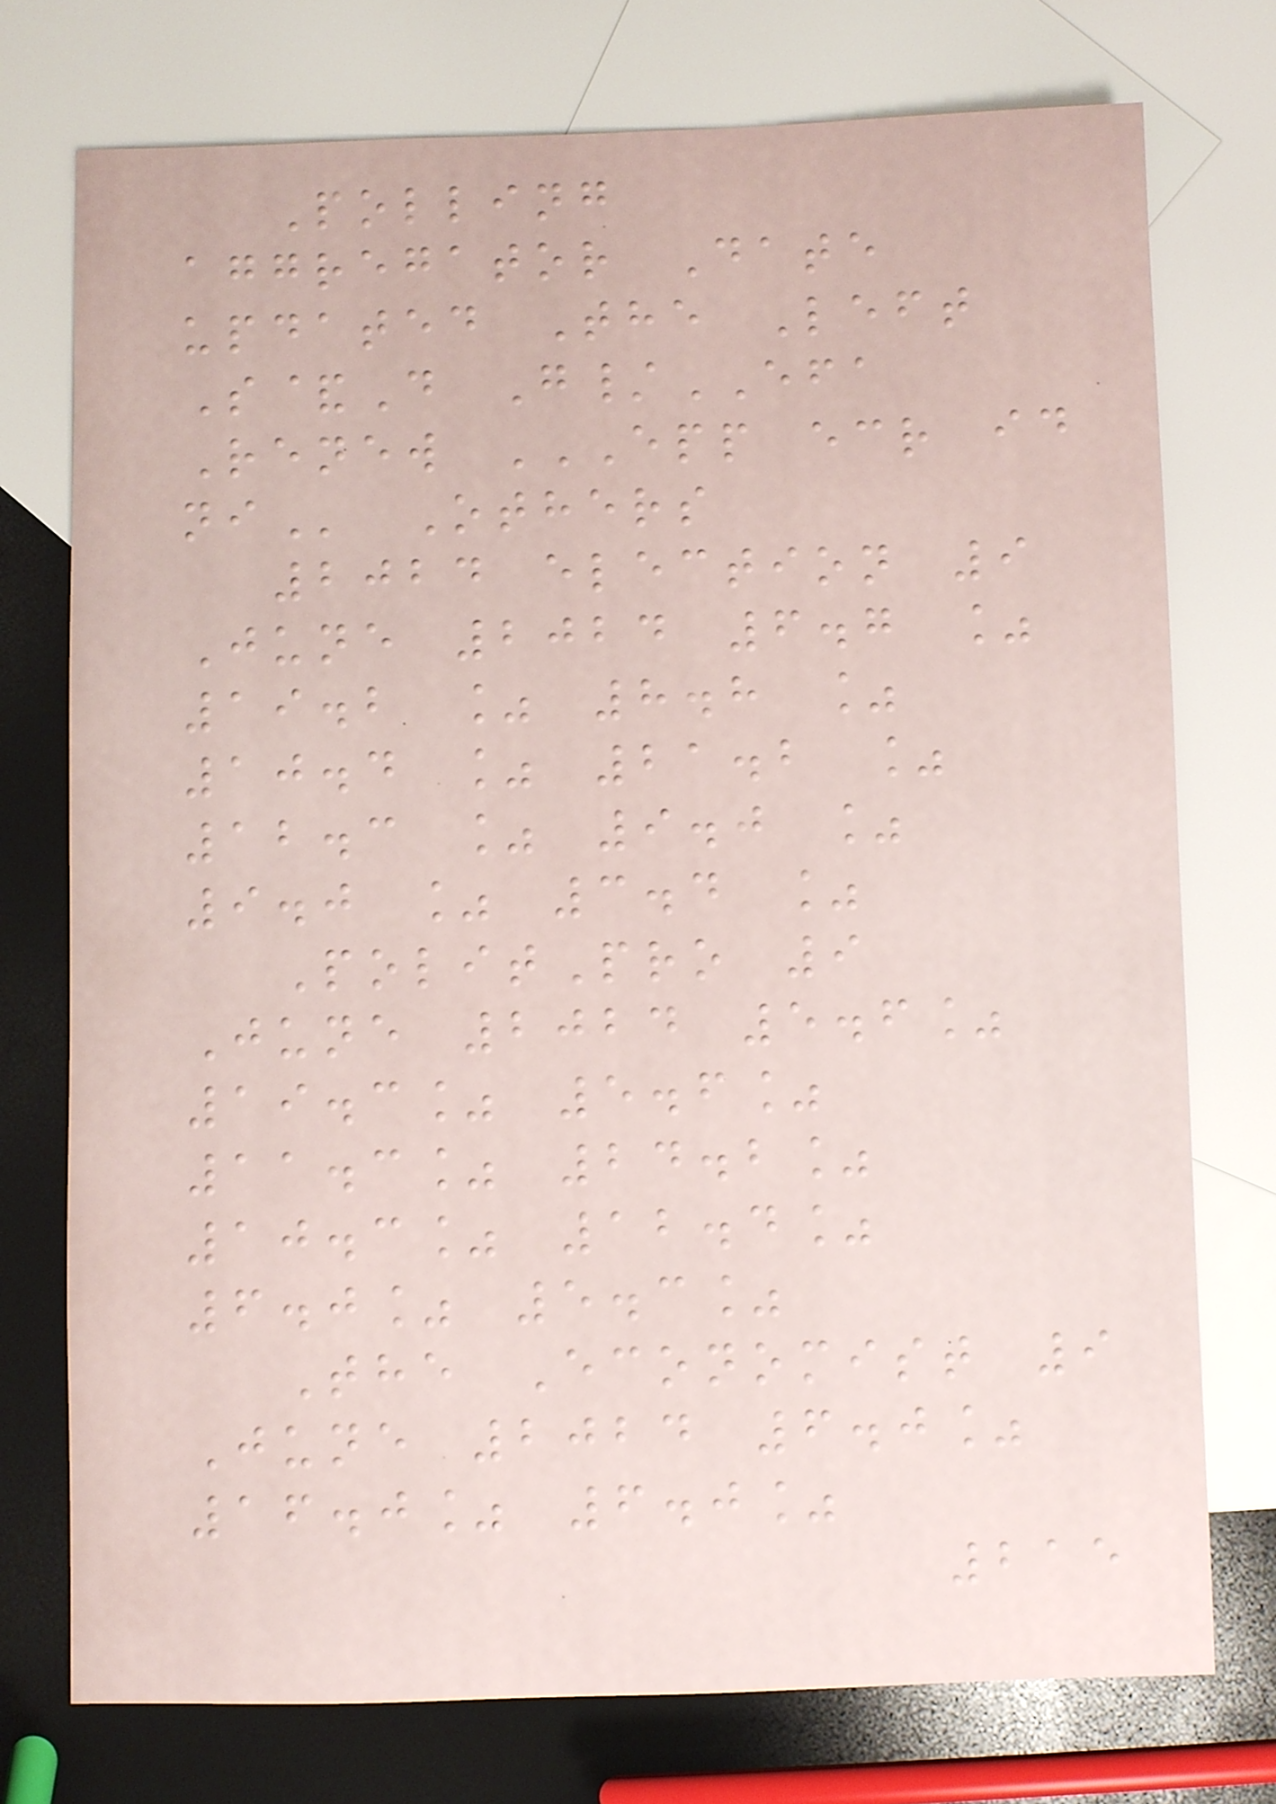Polling
aggregator Date
updated The Left
S&D G/EFA
Renew EPP ECR ID
NI Others
2024 election 9
June 2024 6.7 %
19.2 % 8.8 %
10.4 % 21.2 %
12.3 % 9.0 %
9.0 % 3.4 %
PolitPro 9
June 2024 5.6%
19.3% 5.6%
11.3% 24.2%
10.3% 12.4%
6.0% 5.3%
The Economist 9
June 2024 6.0%
16.0% 6.0%
215
